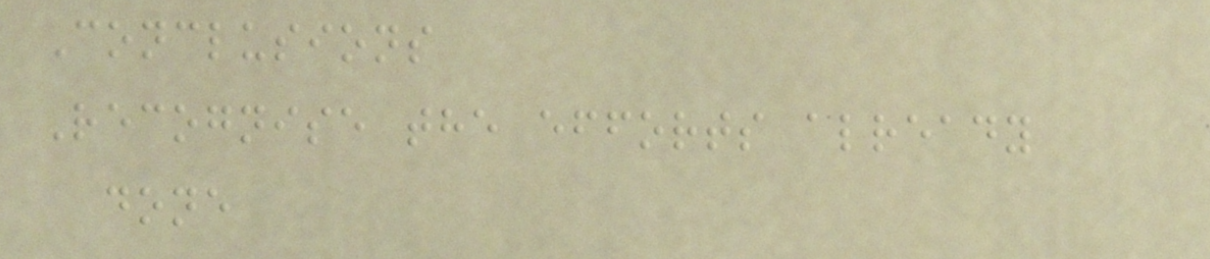Conclusions
Recognise the efforts already
done
